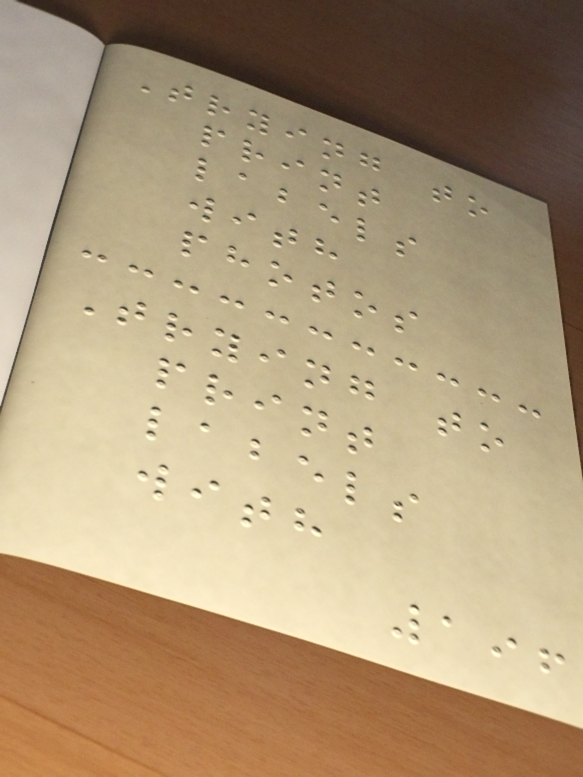Trying to
print
labels
with
photos
Trying to
print
labels
with
196
